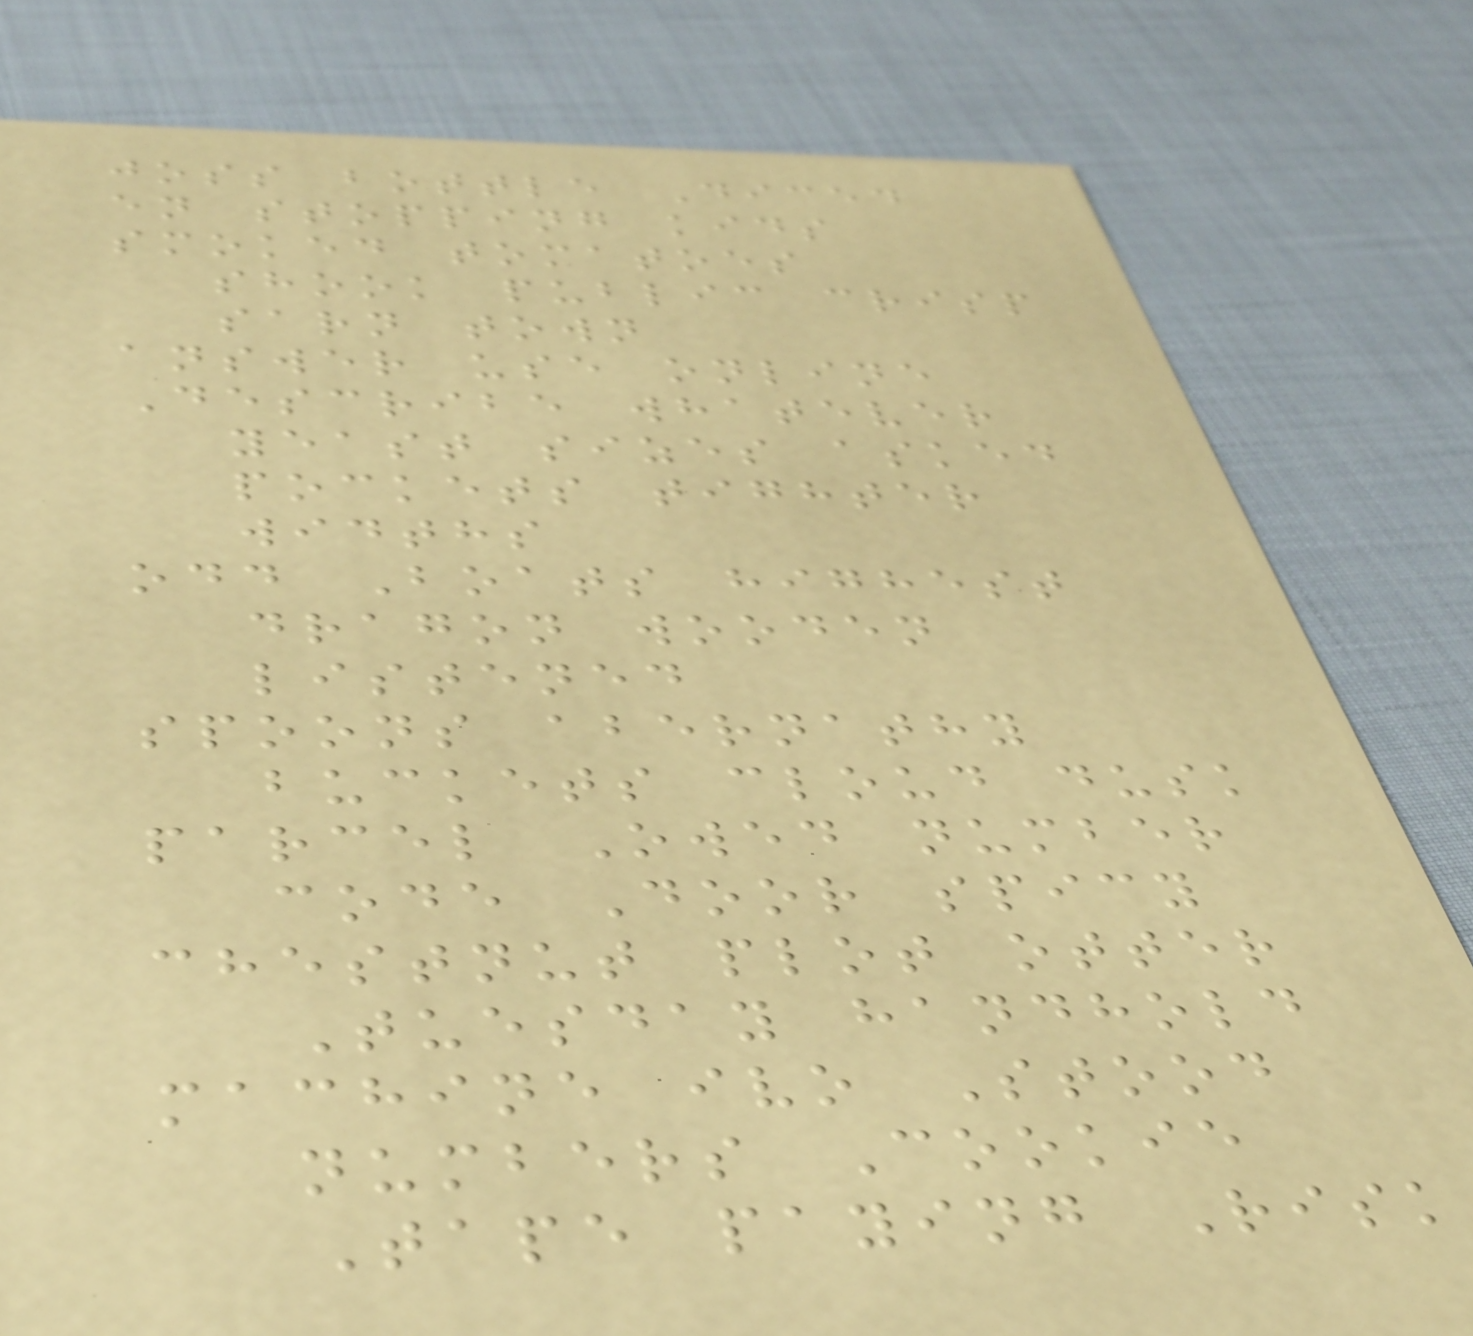joss bottle Diced
en stopping kids
smoked tomatoes
shook public crisp
sarn town
answer use online
Describe whatever
yeast sizes asked
pockets tighter
widths
odd Boats highest
dragon wooden
listened
spoons abernathy
buckets cloud dusk
parcel Owed number
code Door spicy
chestnut plot otter
Tuesday handhold
machine ivo Stood
numbers Cookie
Tape paying Risk
